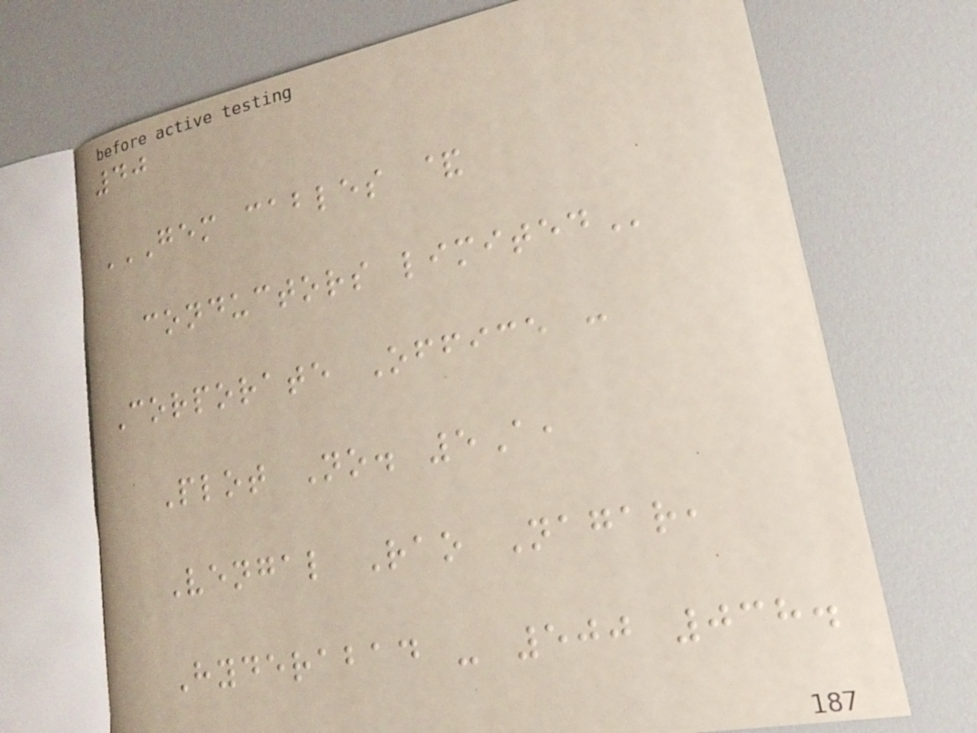40
GEM CABLES &
CONDUCTORS LIMITED
Corporate Office :
Plot No. 5A,
Vengal Rao Nagar,
Hyderabad - 500 038.
